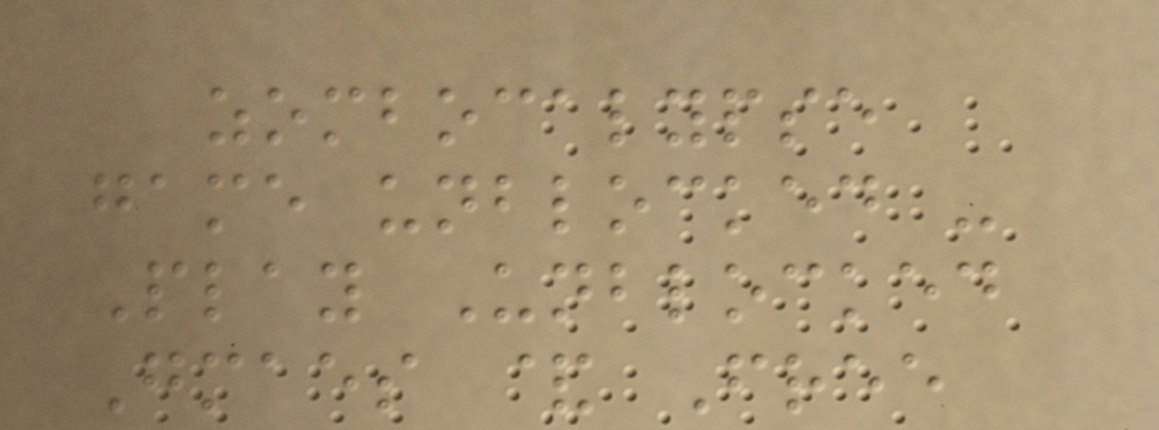zombocalypse
game unblocked -
Play Unblocked
Gmaes & Free
